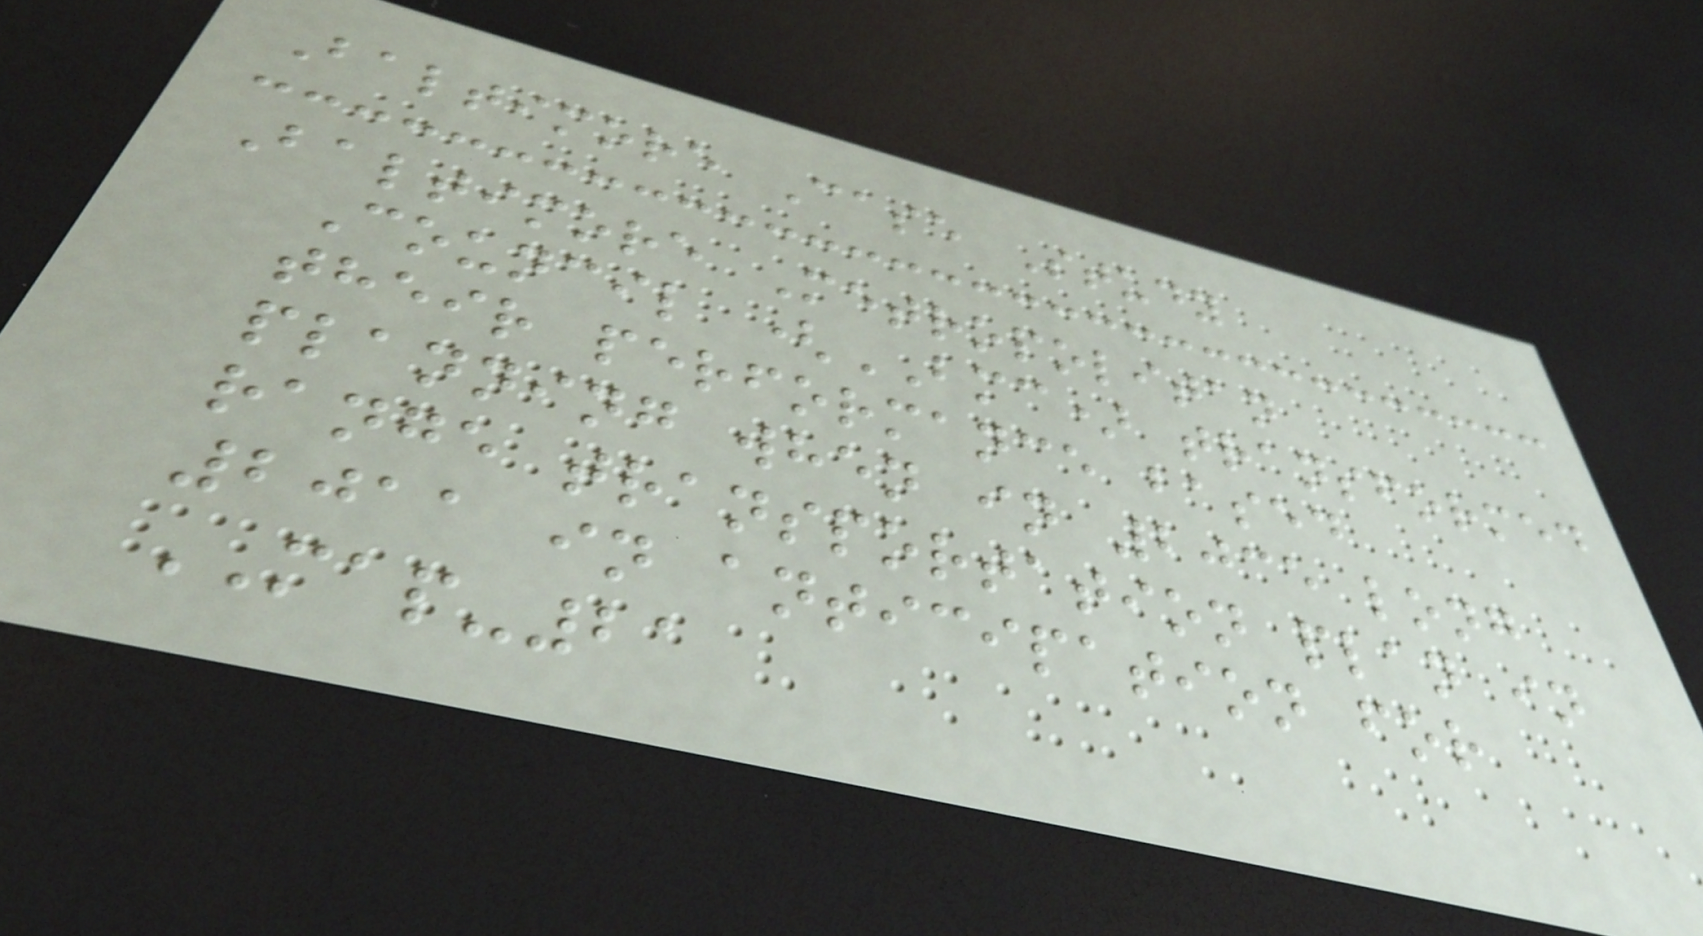Baltimore Case Study
Baltimore Metropolitan
Council (BMC) transformed
their performance based
planning when in 2035 long
range transportation plan in
2011 in anticipation for
MAP-21
